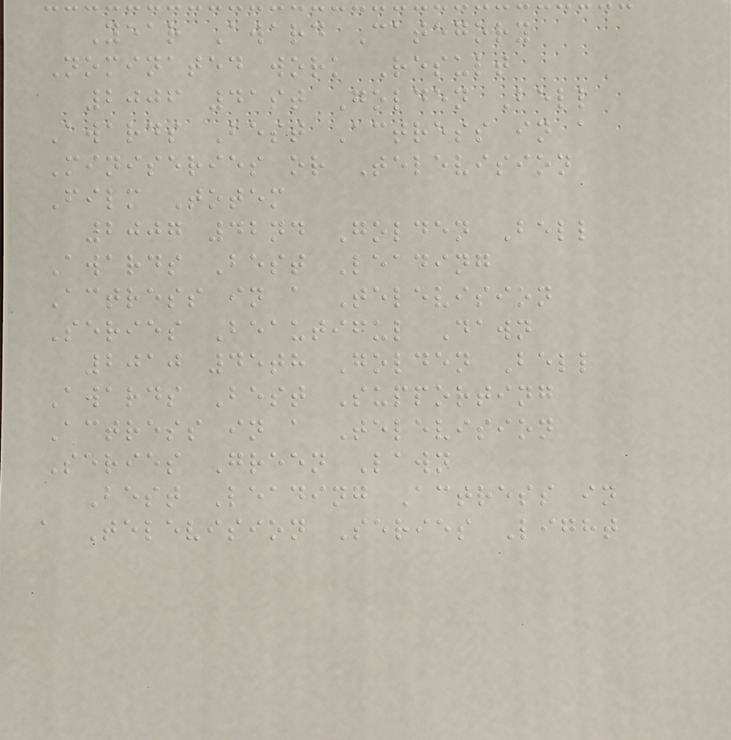Year Award Category
Nominated work Result
2006 41st Golden Bell
Awards Best Actress in a
Miniseries or Television
Film Totem
2007 42nd Golden Bell
Awards Best Leading
Actress in a Television
Series Beautiful Dawn
2010 45th Golden Bell
Awards Best Supporting
Actress in a Television
Series Green Lawn
Best Leading Actress in
a Television Series Light
